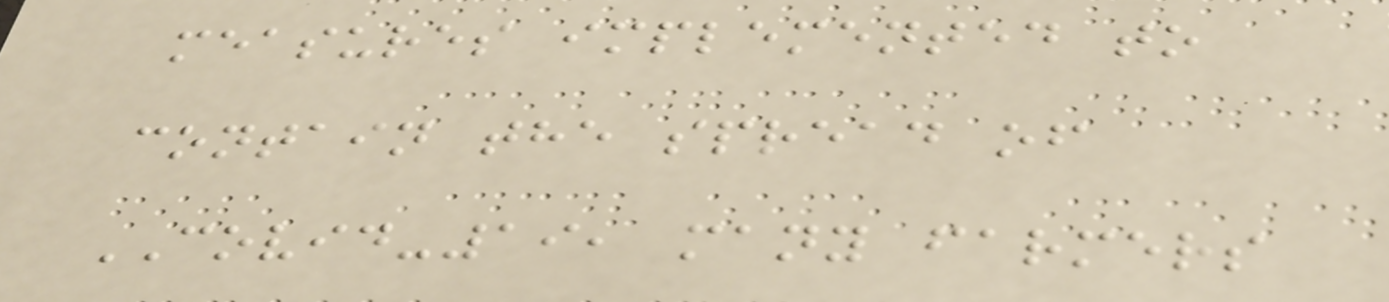measures implemented to
contain the spread of
COVID-19, many farmers
